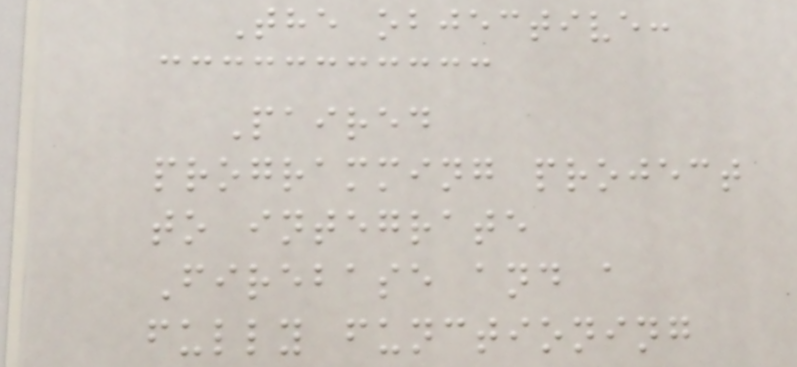The objective:
Paired
programming project
to integrate
Firebase and a
fully functioning
